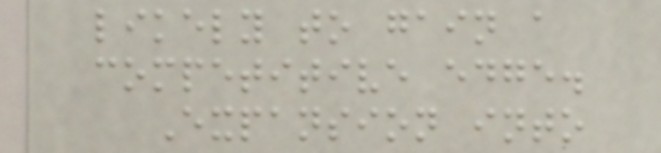likely to gain a
competitive edge.
Expansion into
